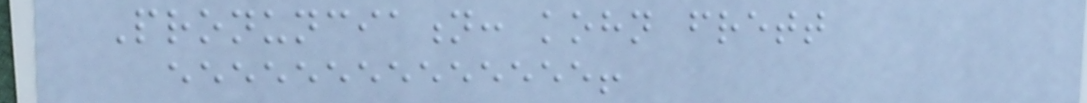Pronunciation: kohn frett
eeeeeeeeeeeeee!
